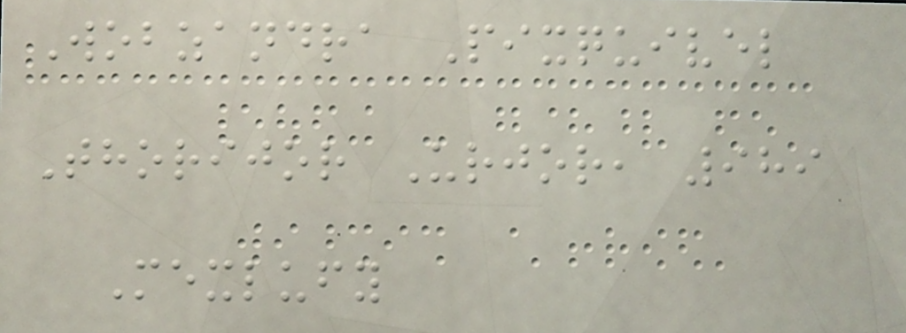Wobzandra Pixquivel
Thorijor Urjor, 989
Mexlufy
